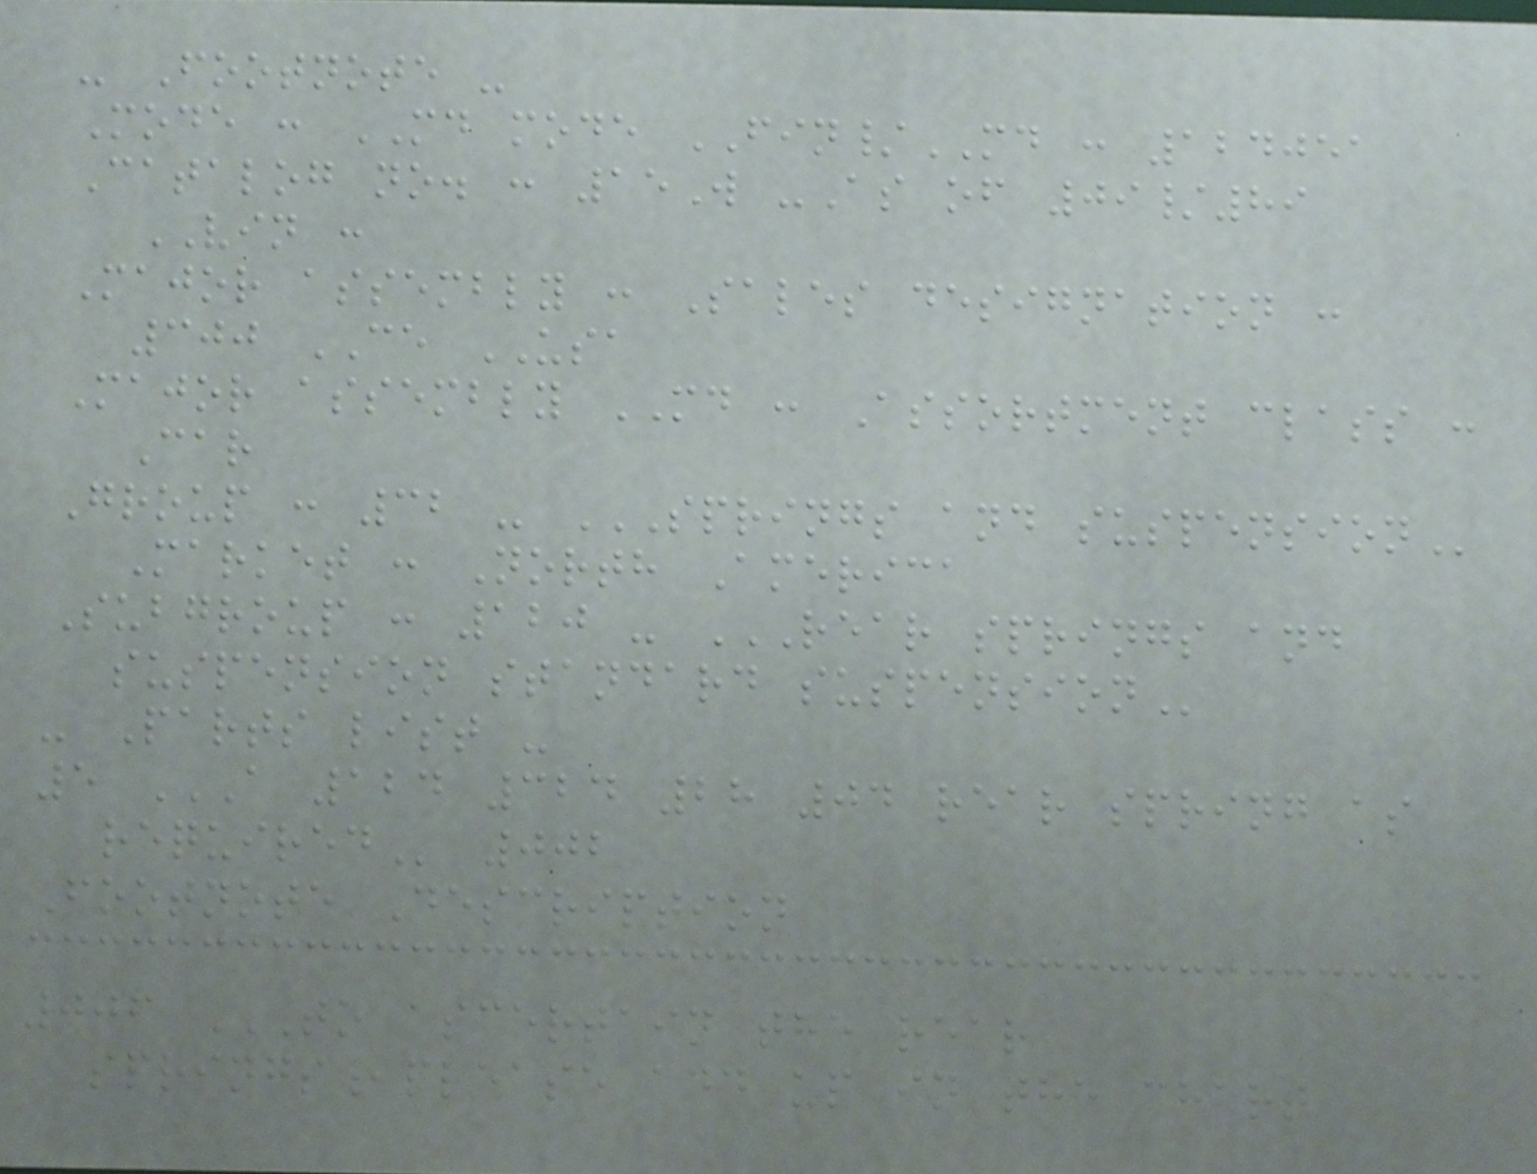- Footnote -
Mode : MD mode FIN/MD : 124051
Catalog no. : 15W -As of 09/89
VIN :
Major assembly : Sales designation :
300 CE USA
Major assembly MD : Assortment class :
Car
Group : 32 - SPRINGS AND SUSPENSION
Market : North America
Subgroup : 120 - REAR SPRINGS AND
SUSPENSION STANDARD SUSPENSION
- Parts list -
5 A 124 324 28 04 REAR SPRING AS
REQUIRED 002
Footnote Description
006 TO ASCERTAIN THE REAR
SPRINGS,PLEASE ADD UP IN THE CHART
